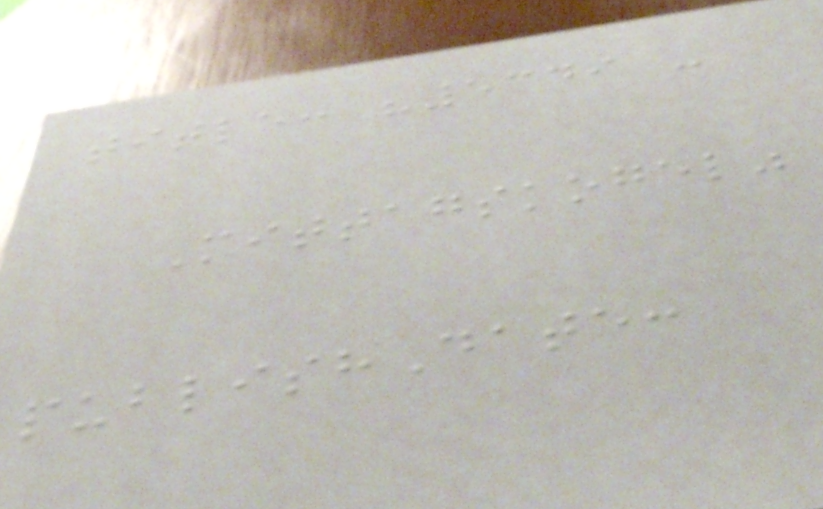title: "5349 -
Mittagskogel"
publishDate:
